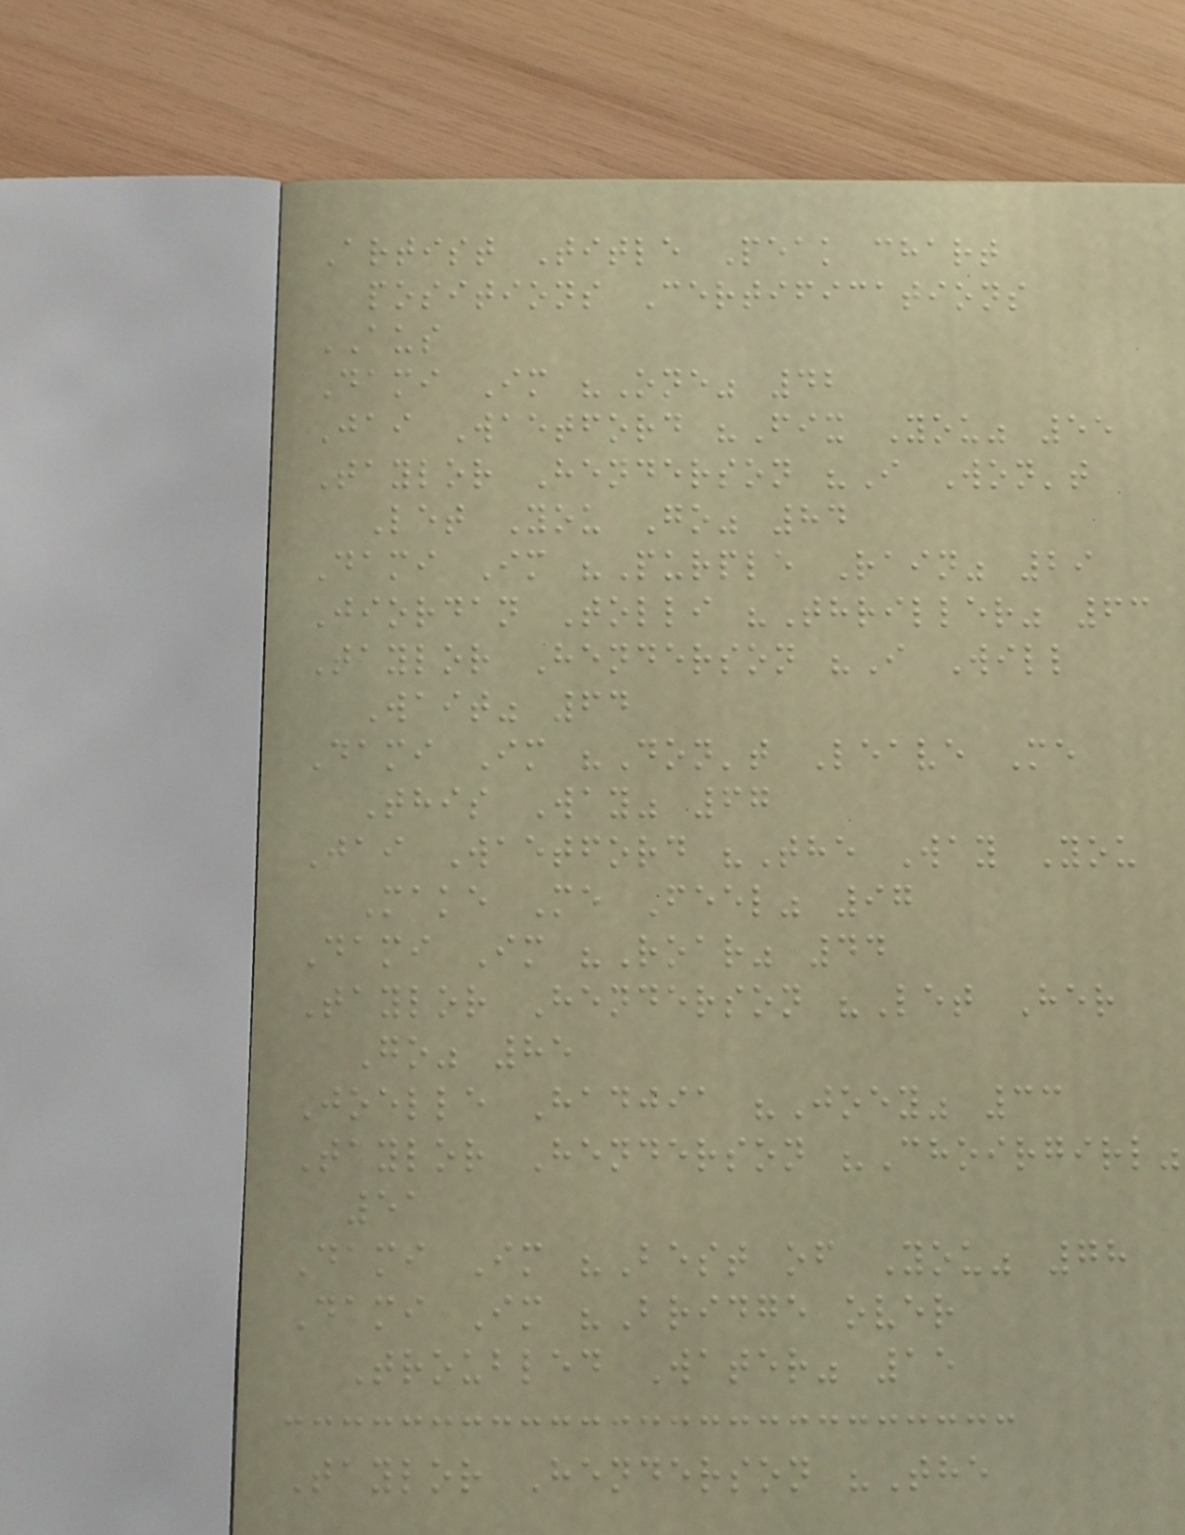Artist Title Peak chart
positions Certifications
AUS
Dami Im "One" 42
Jai Waetford "Fix You" 55
Taylor Henderson "I Won't
Let You Go" 84
Dami Im "Purple Rain" 29
Jiordan Tolli "Thriller" 63
Taylor Henderson "I Will
Wait" 64
Dami Im "Don't Leave Me
This Way" 67
Jai Waetford "The Way You
Make Me Feel" 97
Dami Im "Roar" 44
Taylor Henderson "Let Her
Go" 85
Joelle Hadjia "Joey" 33
Taylor Henderson "Choirgirl"
51
Dami Im "Best of You" 78
Dami Im "Bridge over
Troubled Water" 15
Taylor Henderson "The
